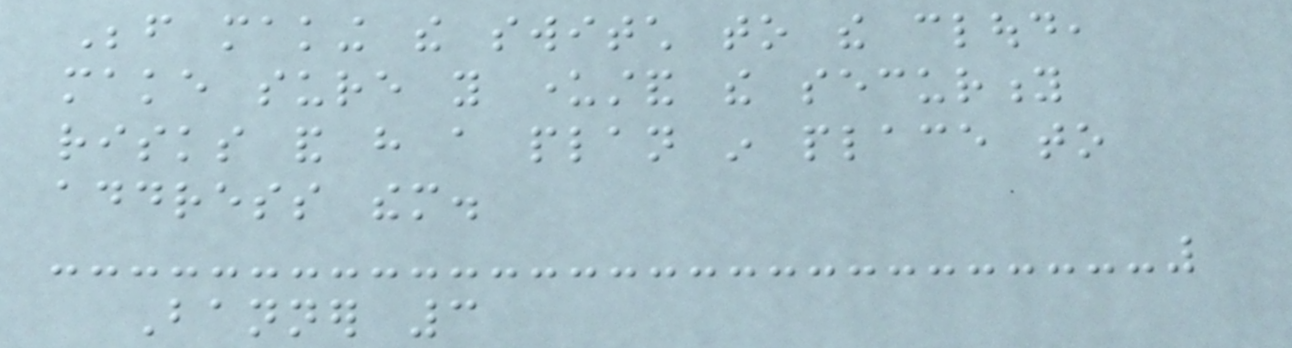Before making the switch to the cloud,
make sure you understand the security
risks and have a plan in place to
address them.
Banner 3
